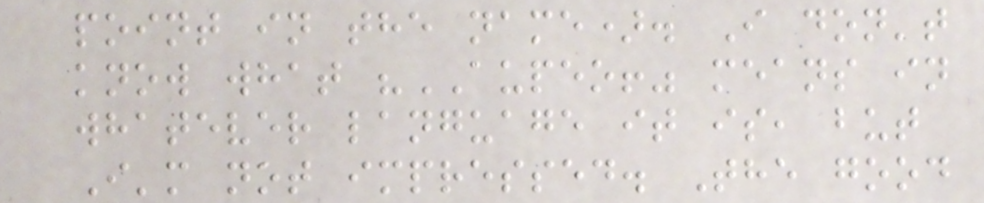point in the name). I don't
know what "AUPEO!" means in
whatever language it is, but
I'm not impressed. The good
